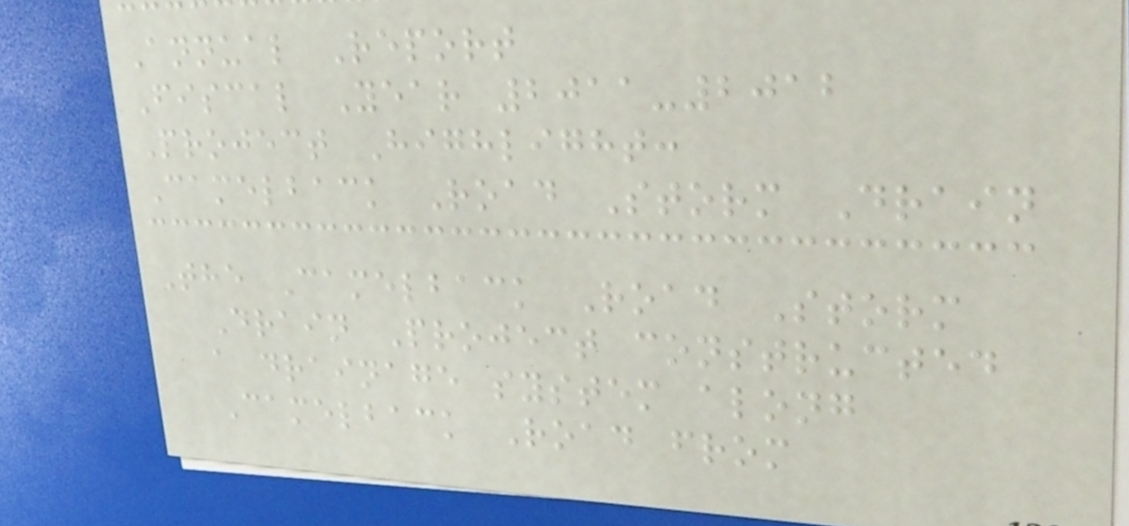Annual Report
Fiscal Year 2011-2012
Project Highlight:
Camelback Road Storm Drain
The Camelback Road Storm
Drain Project constructed
a drainage system along
Camelback Road from
